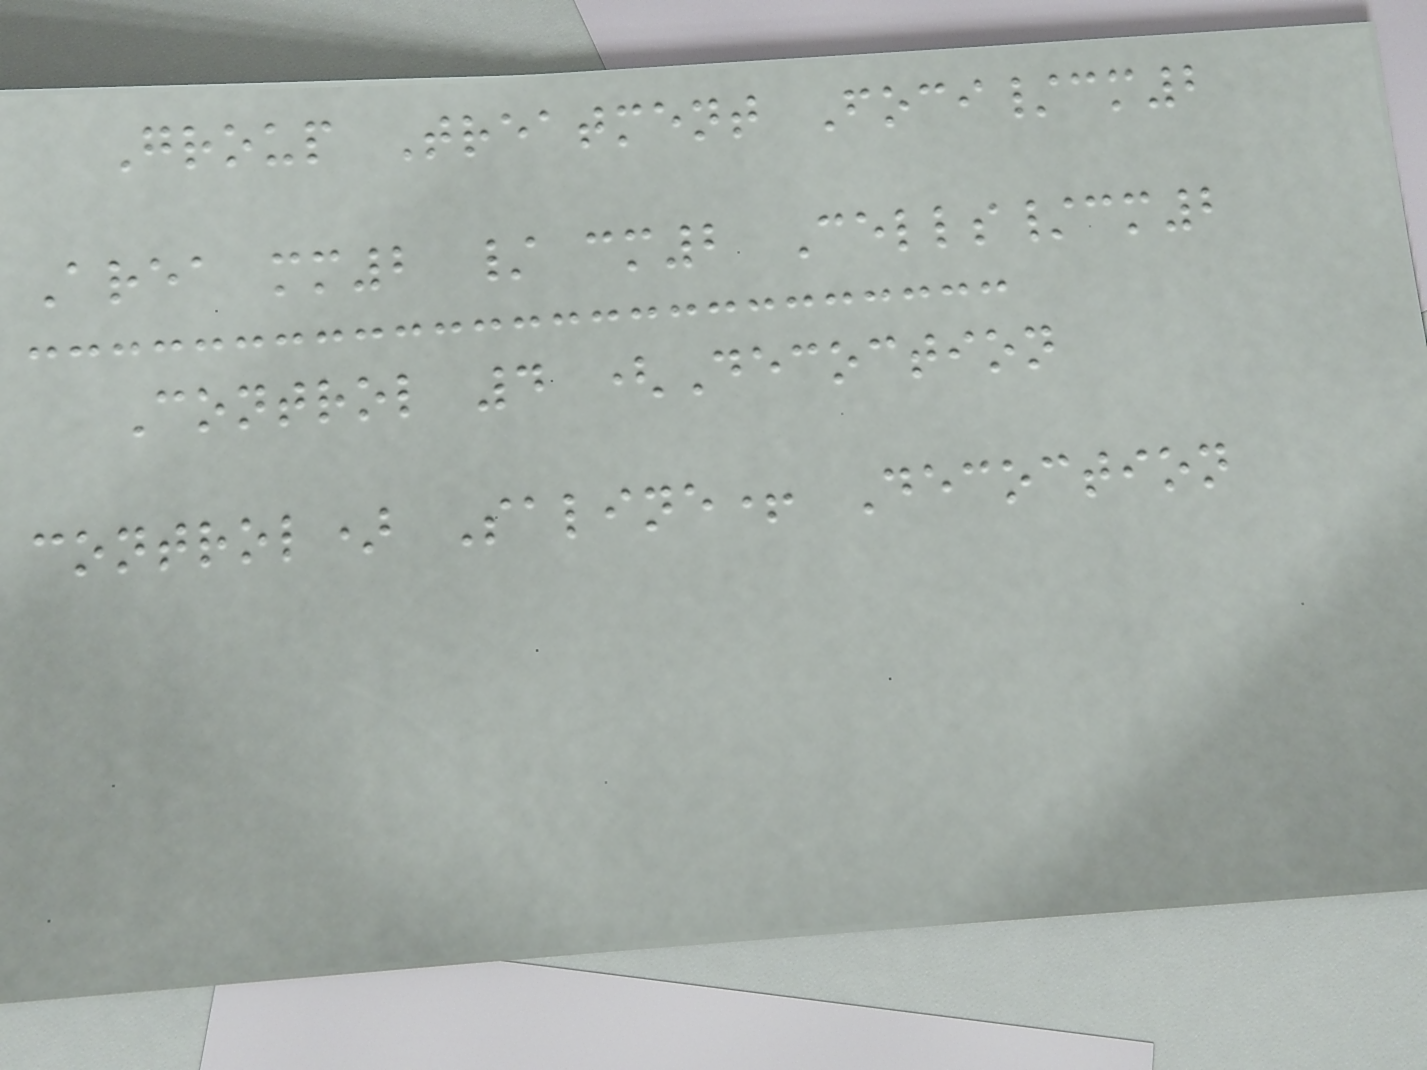Group Treatment Foci/cm2
Area mm2 / cm2 Cells/cm2
Control 4 (Decoction
control) Saline+ Decoction
